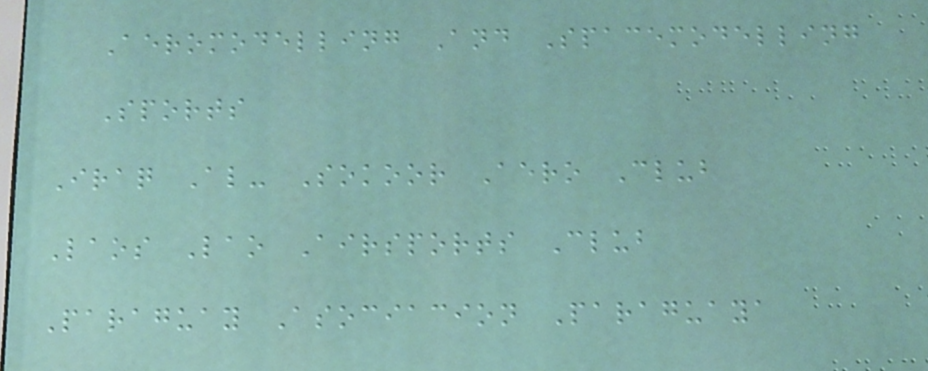Aeromodelling And Spacemodelling
Sports
Iraq Al- Sokoor Aero Club
Laos Lao Airsports Club
Paraguay Asociacion Paraguaya
